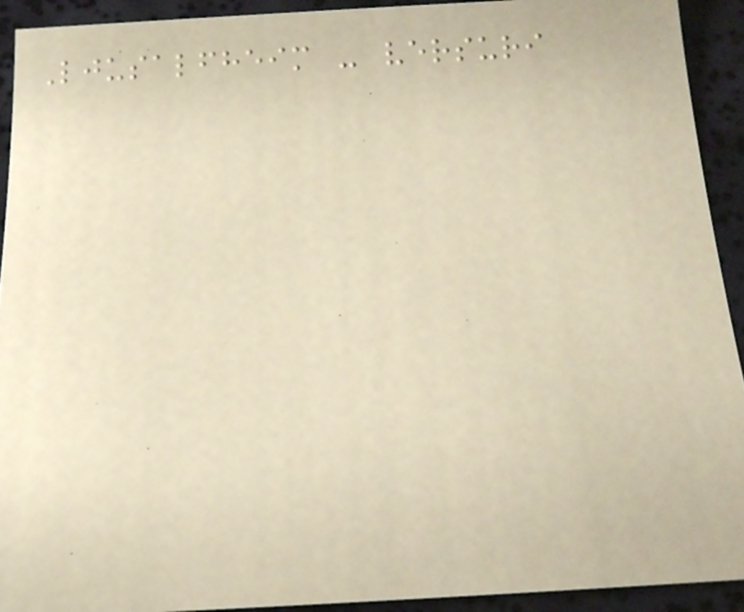Ljusalfheim - versuri
